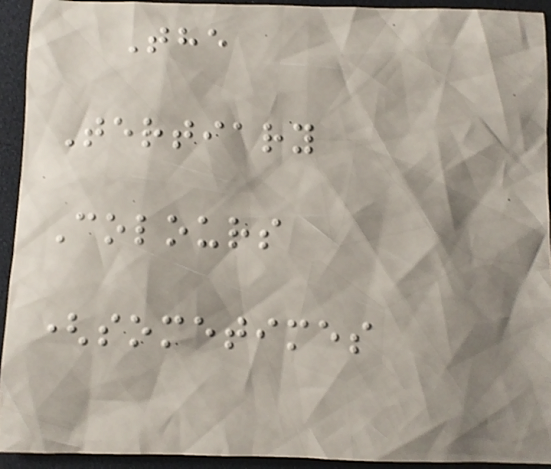The
Tertiary
Colours
(sometimes
